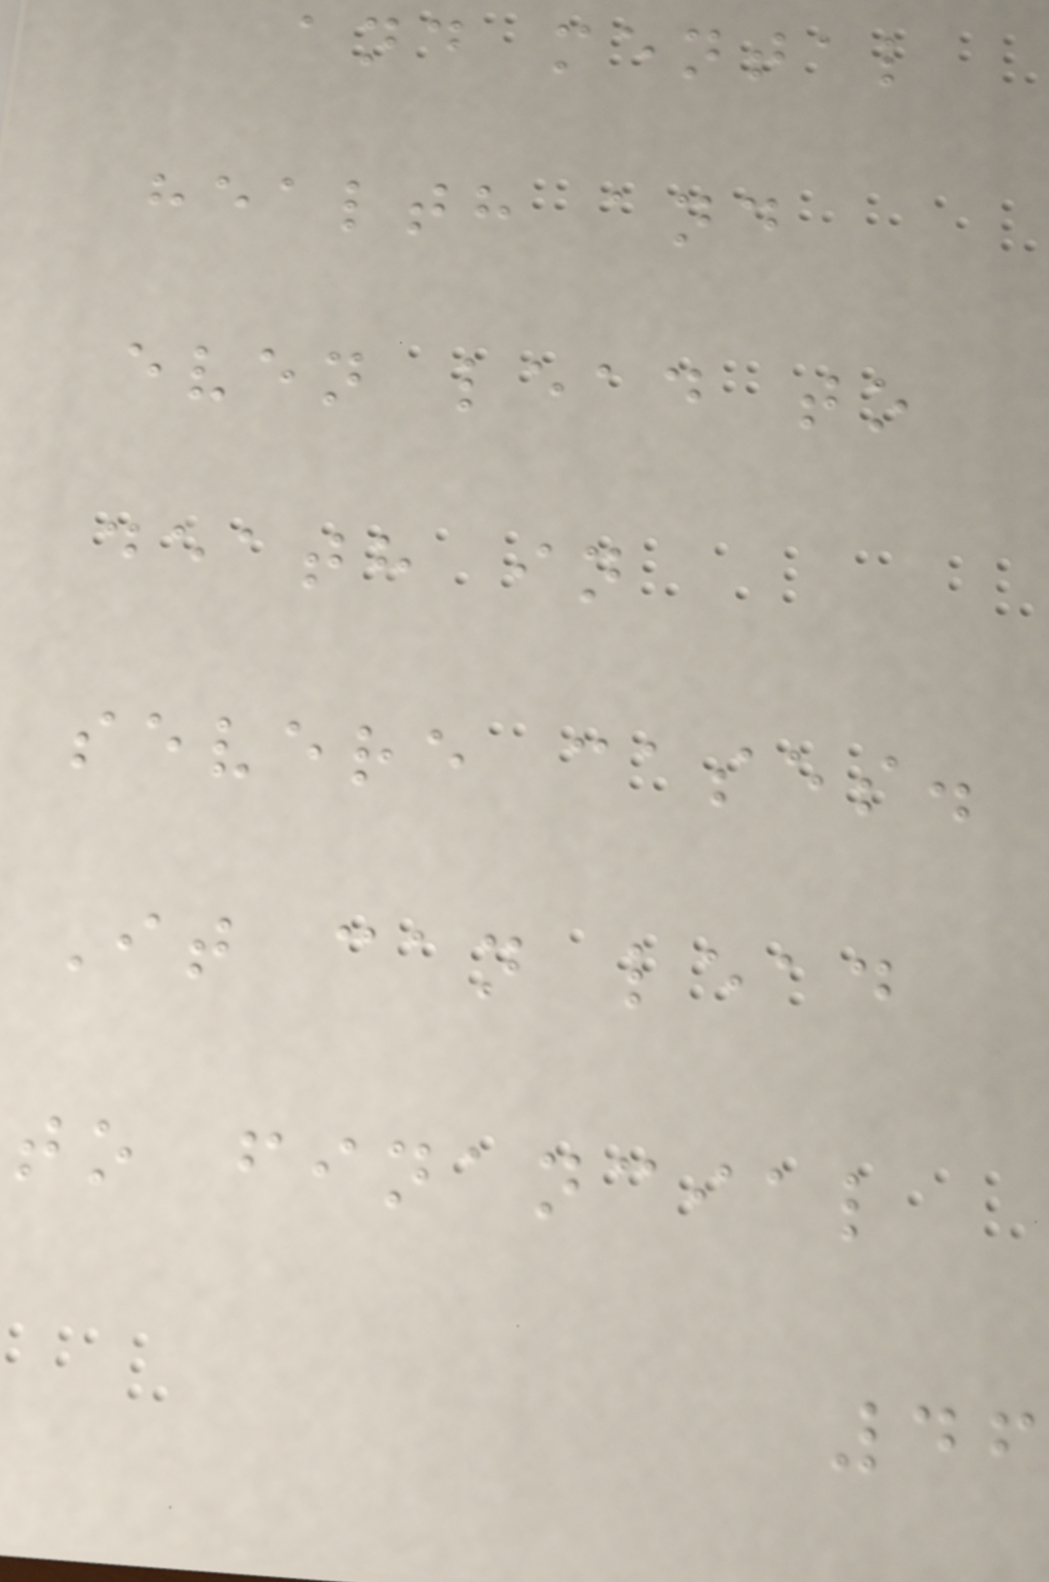and mental
health and
even lead to
death in
severe cases.
It can lead
to financial
46
